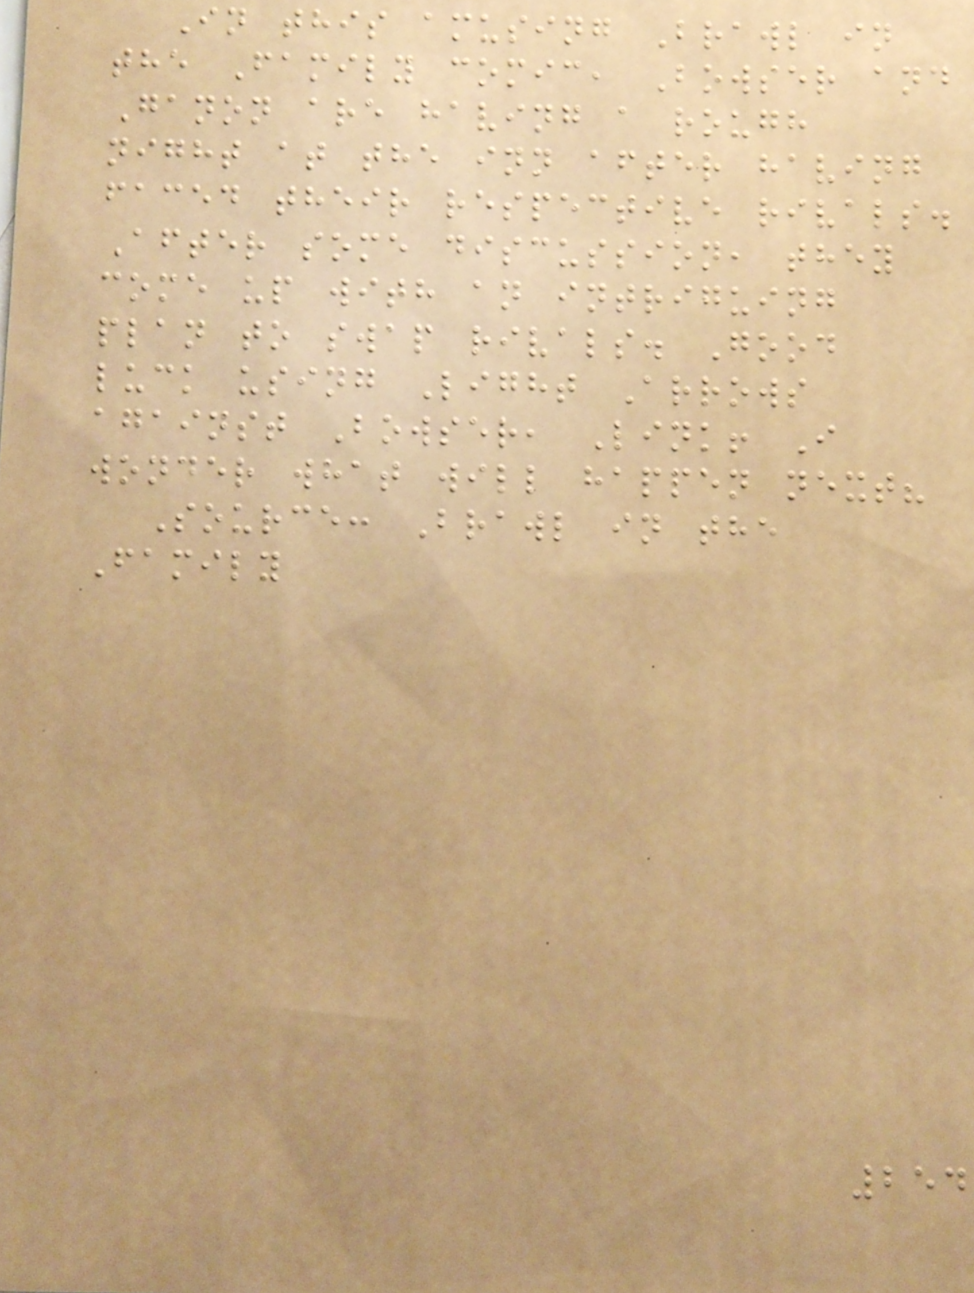In this amusing Brawl in
the Family comic, Bowser and
Ganon are having a rough
night at the inn after having
faced their respective rivals.
After some discussion, they
come up with an intriguing
plan to swap rivals. Good
luck using Light Arrows
against Bowser, Link! I
wonder what will happen next?
Source: Brawl in the
Family
254
